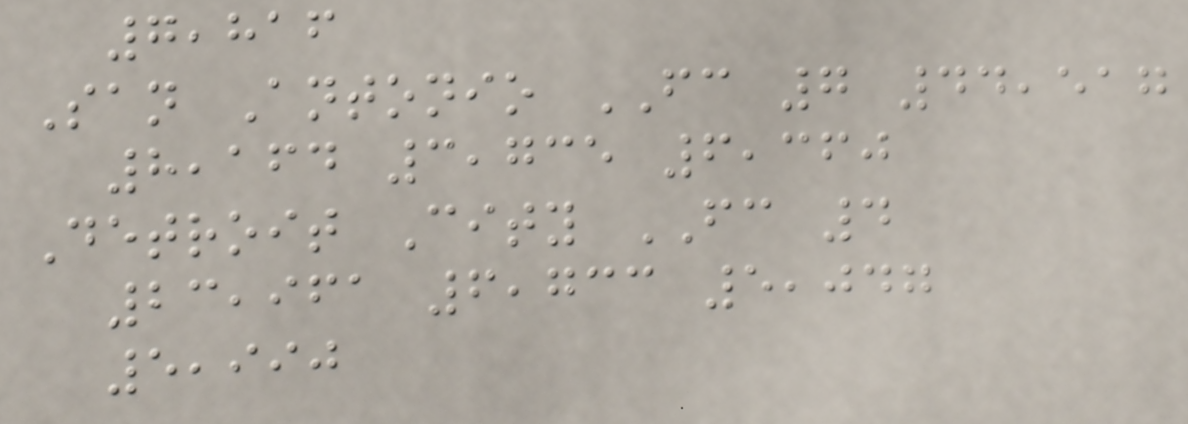7,816
San Antonio FC 7 44,517
8,164 3,735 6,360
Detroit City FC 4
23,961 6,733 5,047
5,990
